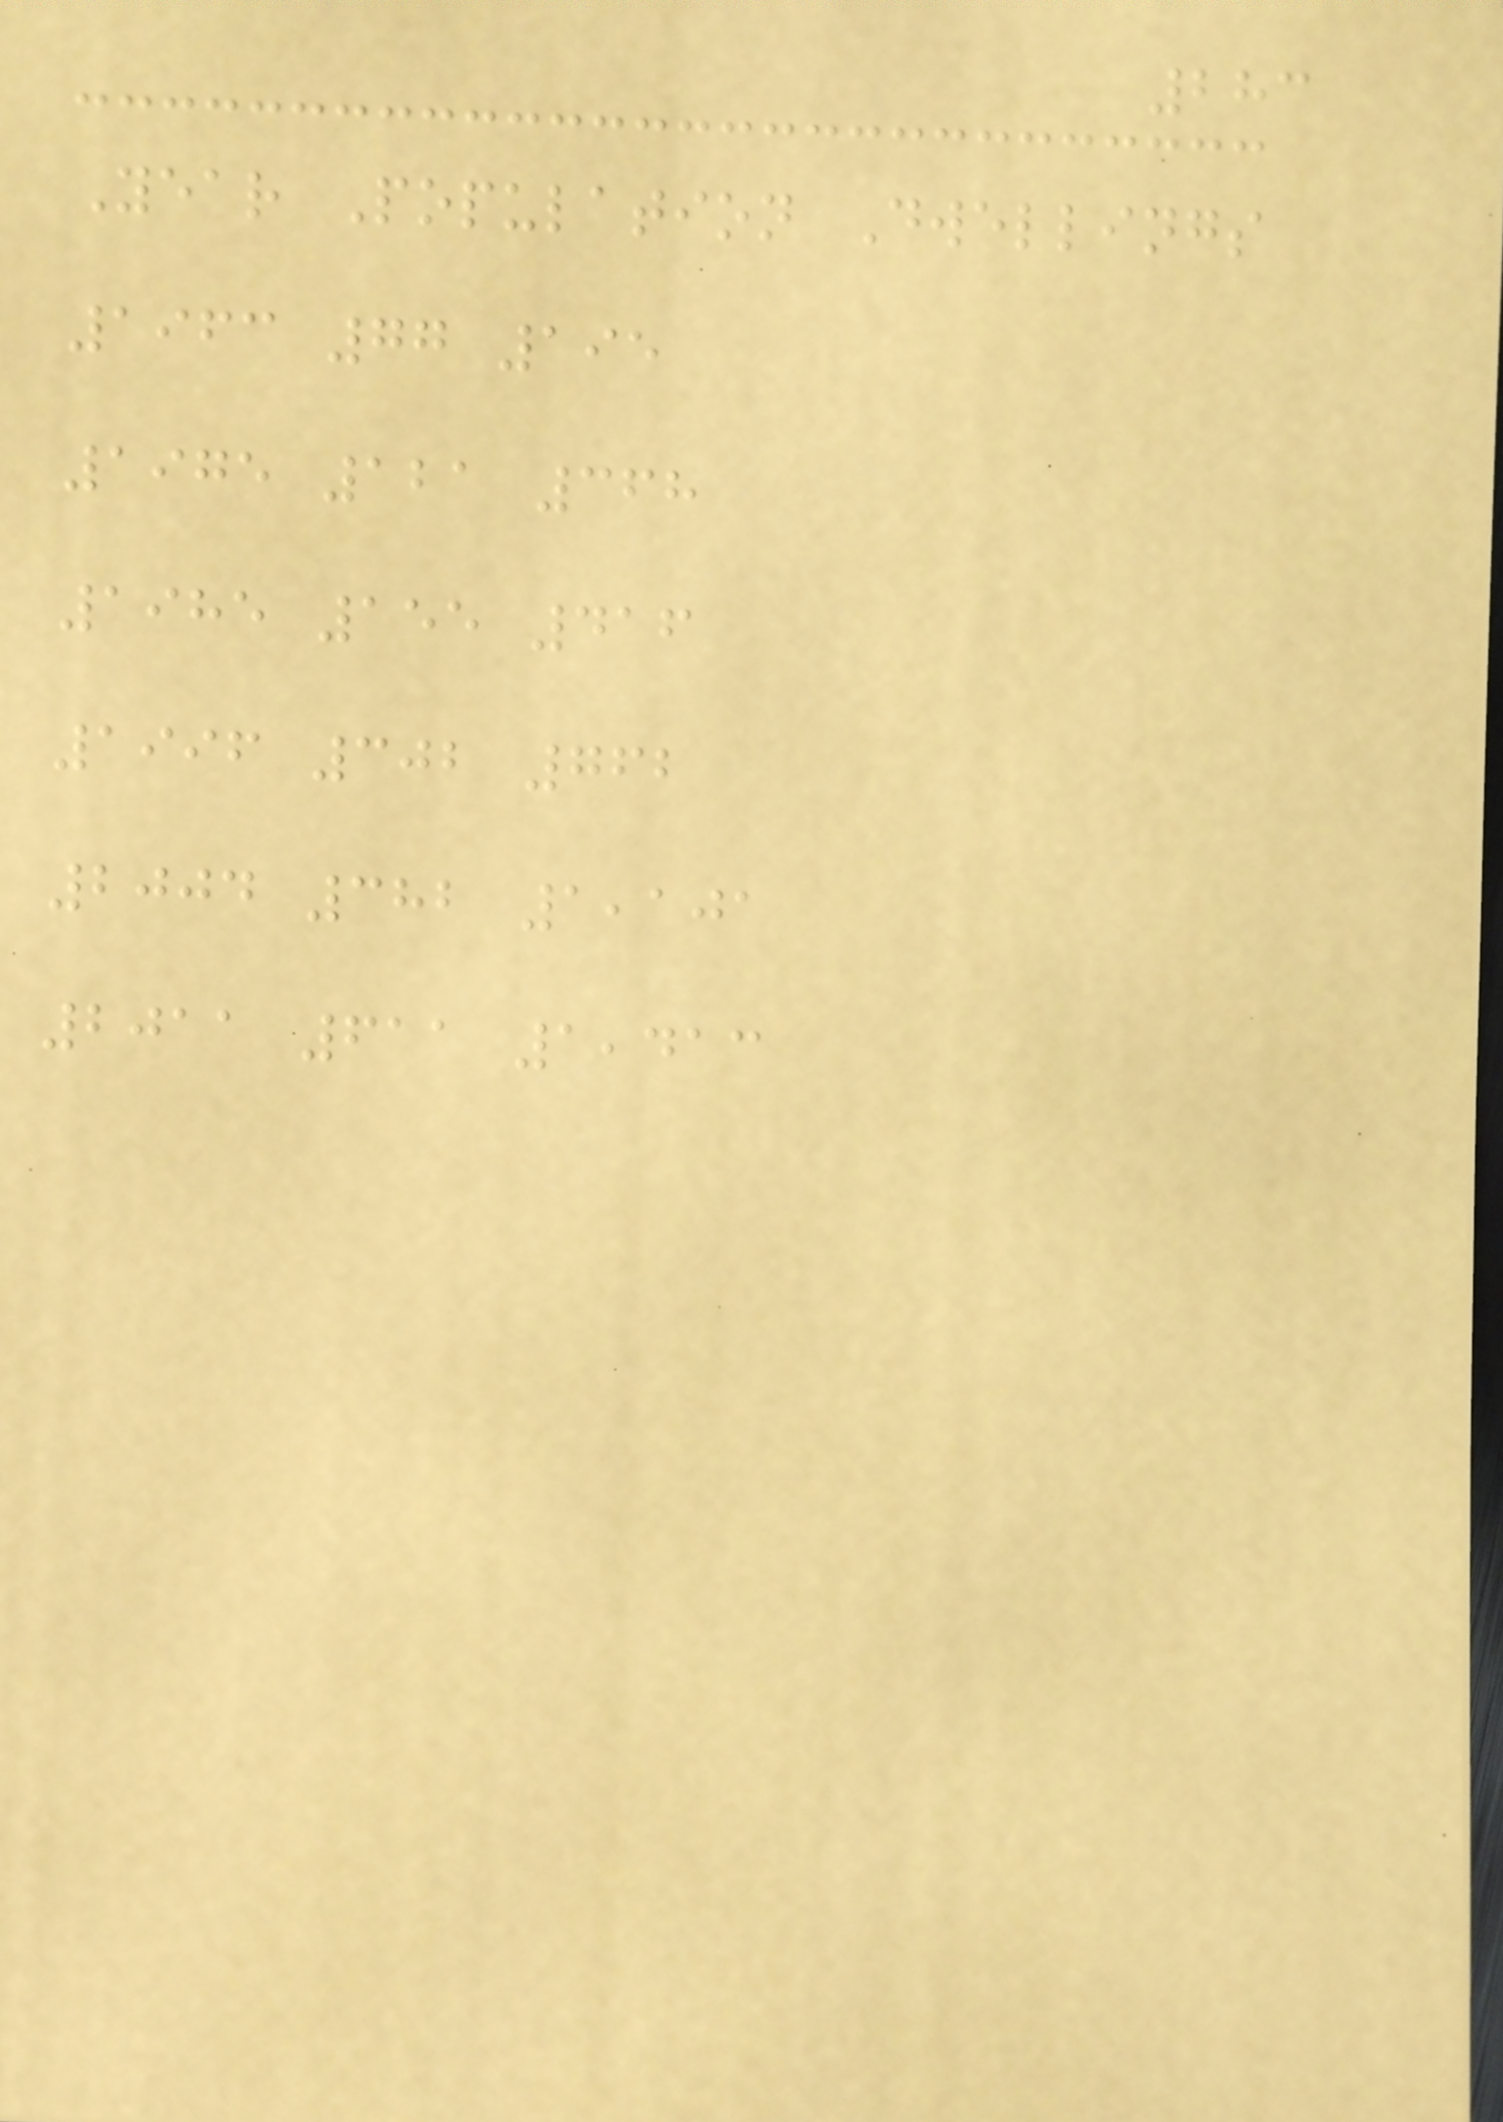283
Year Population Dwellings
1963 77 195
1975 121 368
1985 155 416
1996 302 762
2004 382 1,101
2011 611 1,413
